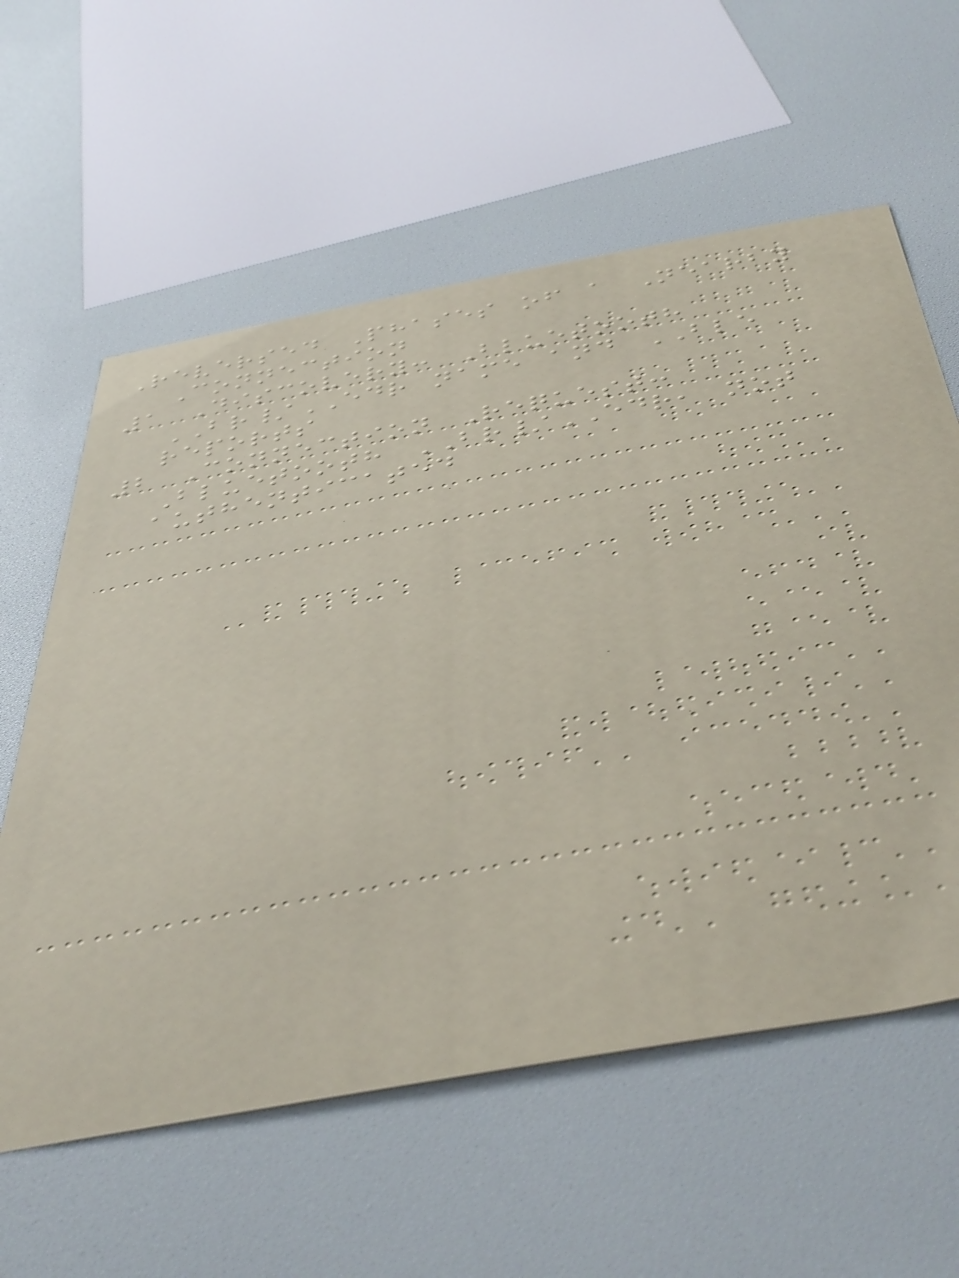Reversed Phases of a Nearby
Connection
1 Discovery: Bluetooth
BR/EDR name and BLE
reports
2 Connection Request:
Bluetooth BR/EDR, not
authenticated
